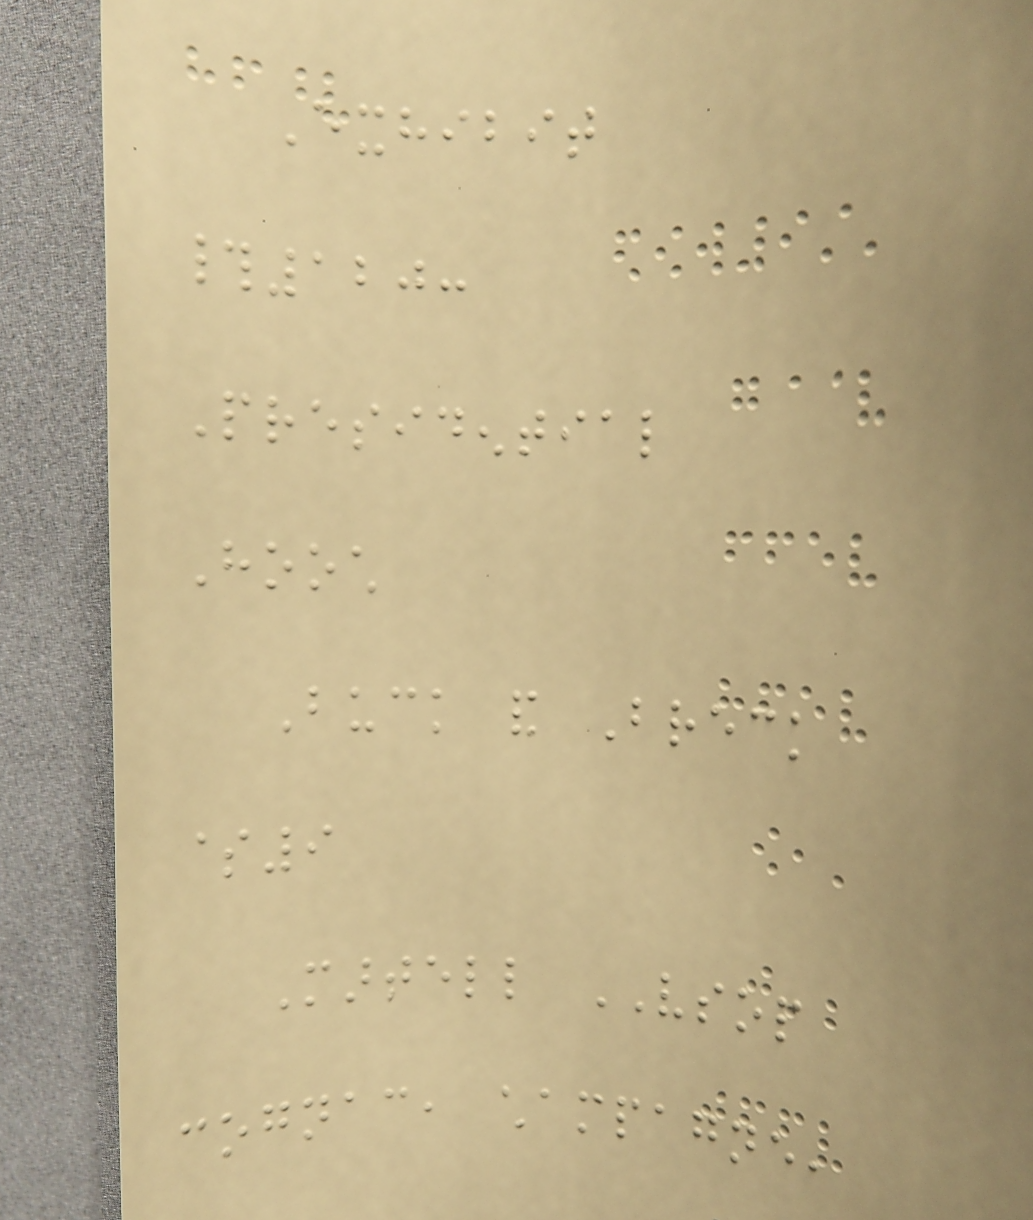Exhibit
#120:
Presidential
Hooch
Buck and Breck
$9
Martell VSOP
cognac, champagne,
